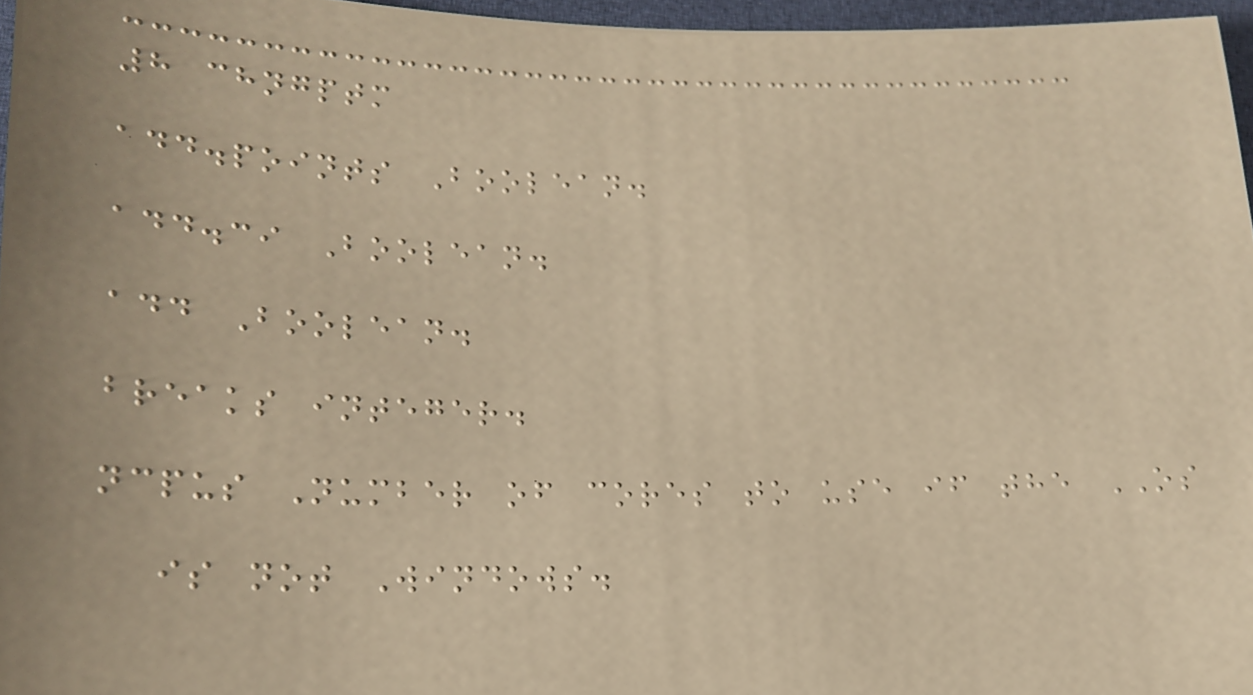8 chngptm
add.points Boolean.
add.ci Boolean.
add Boolean.
breaks integer.
ncpus Number of cores to use if the OS
is not Windows.
